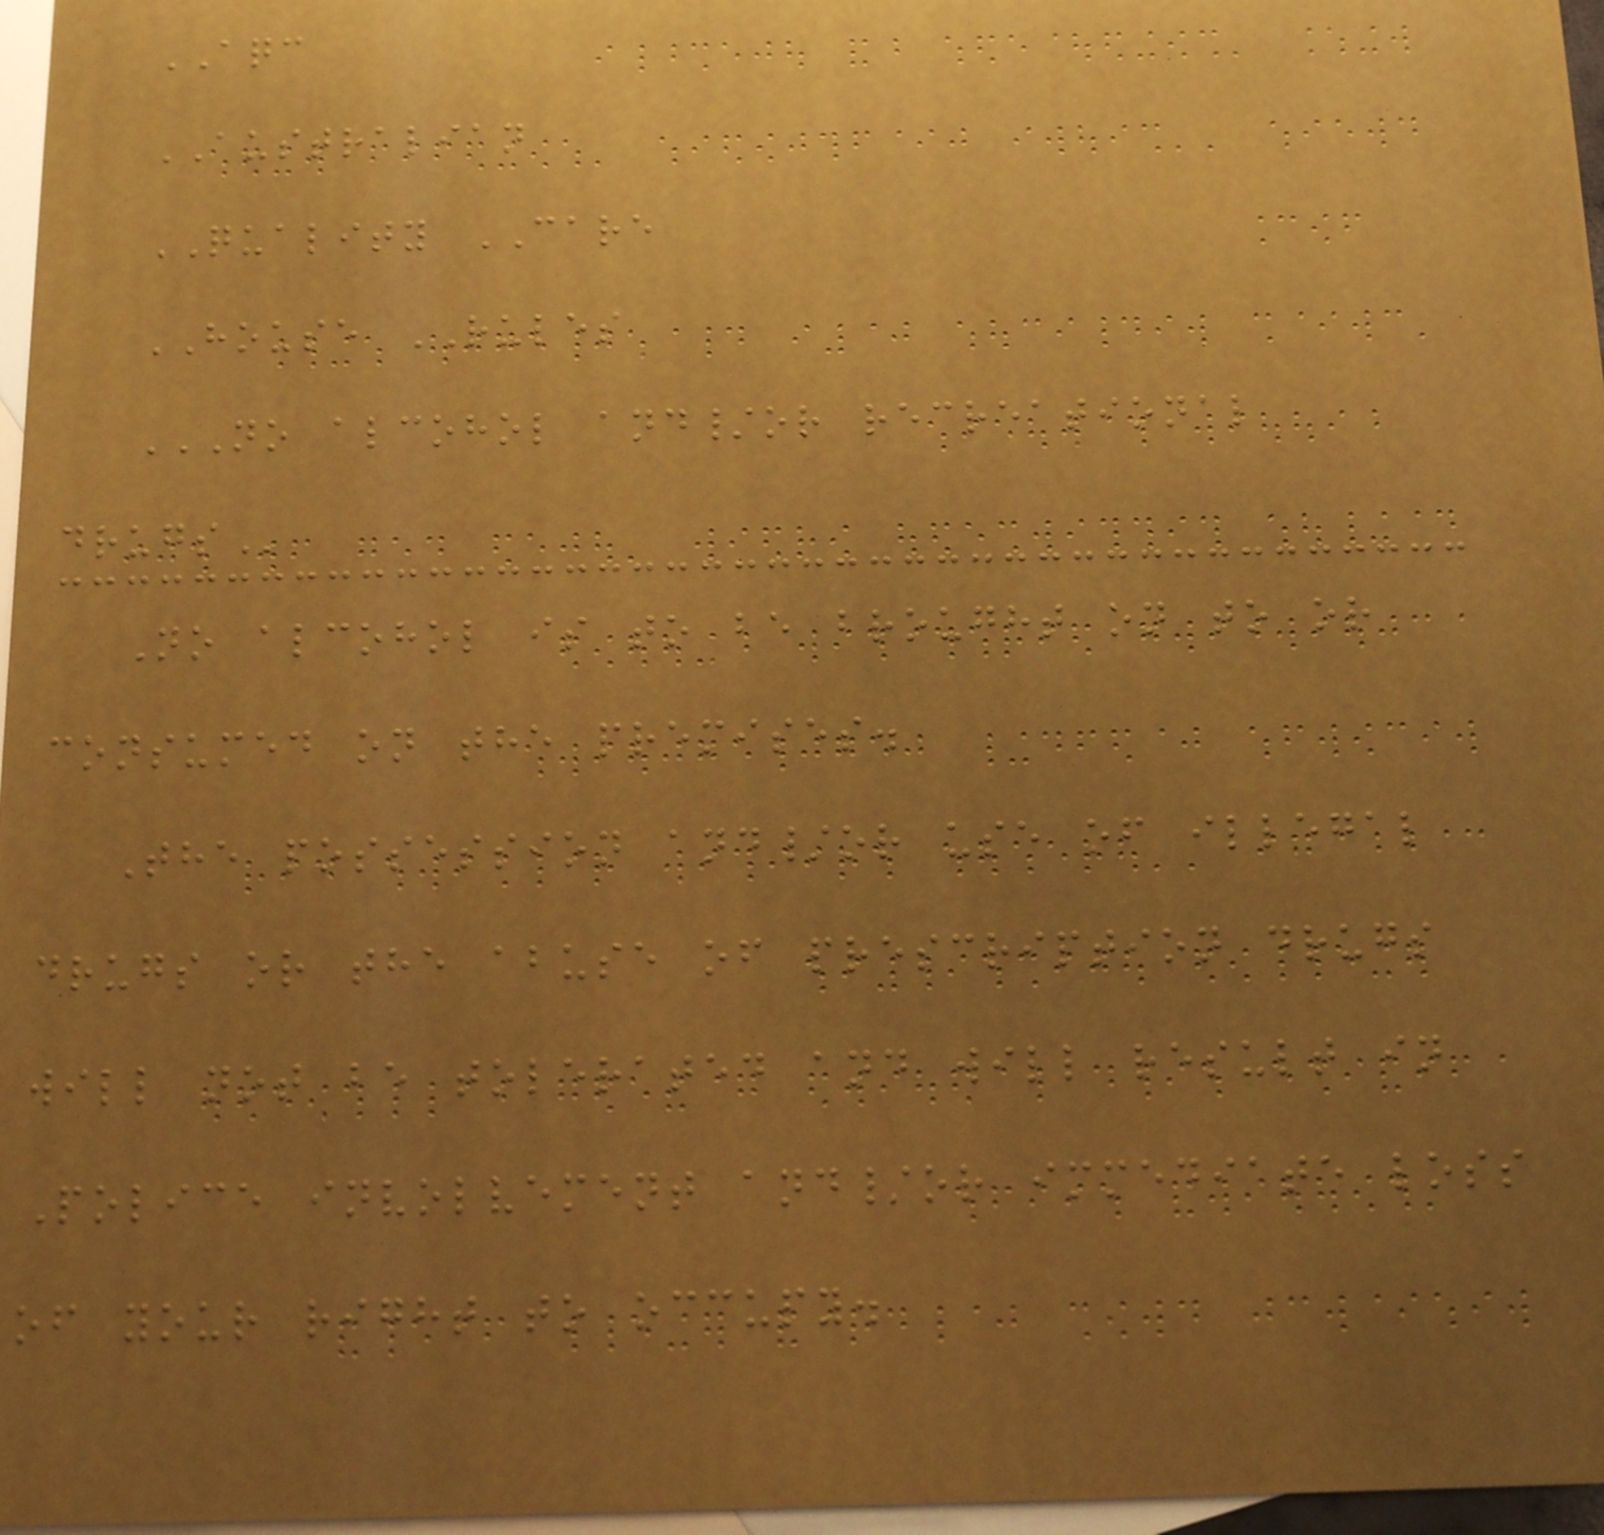AQC
AUSTRALIAN
QUALITY CARE
HOUSE RULES
NO ALCOHOL AND/OR RECREATIONAL
DRUGS
No alcohol is to be brought on to or
consumed on the premises.
The possession and/or use of illegal
drugs or the abuse of prescription drugs
will not be tolerated and will result in
Police involvement and/or immediate loss
of your right to occupy.
